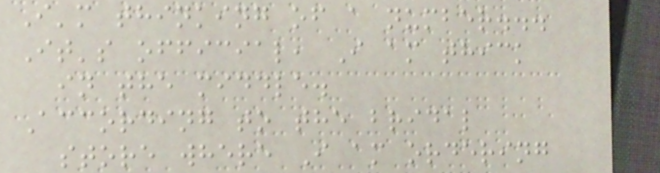I'm thinking of a number...
It's official, I am thick
in the middle.
According to the bridal
store where I am ordering
